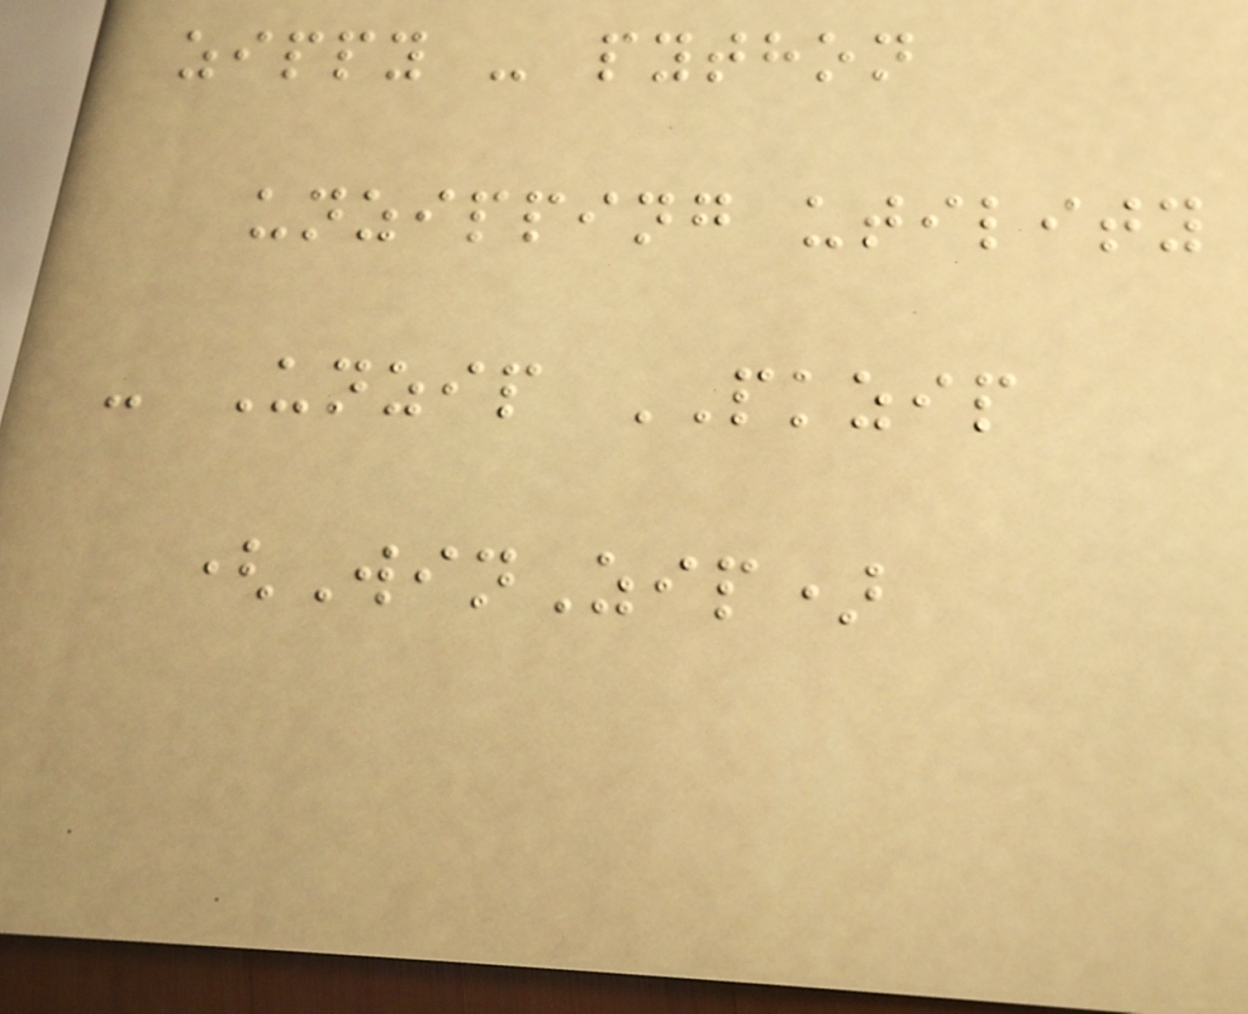zippy - python
unzipping utility
- Unzip PKZIP
(WinZip)
